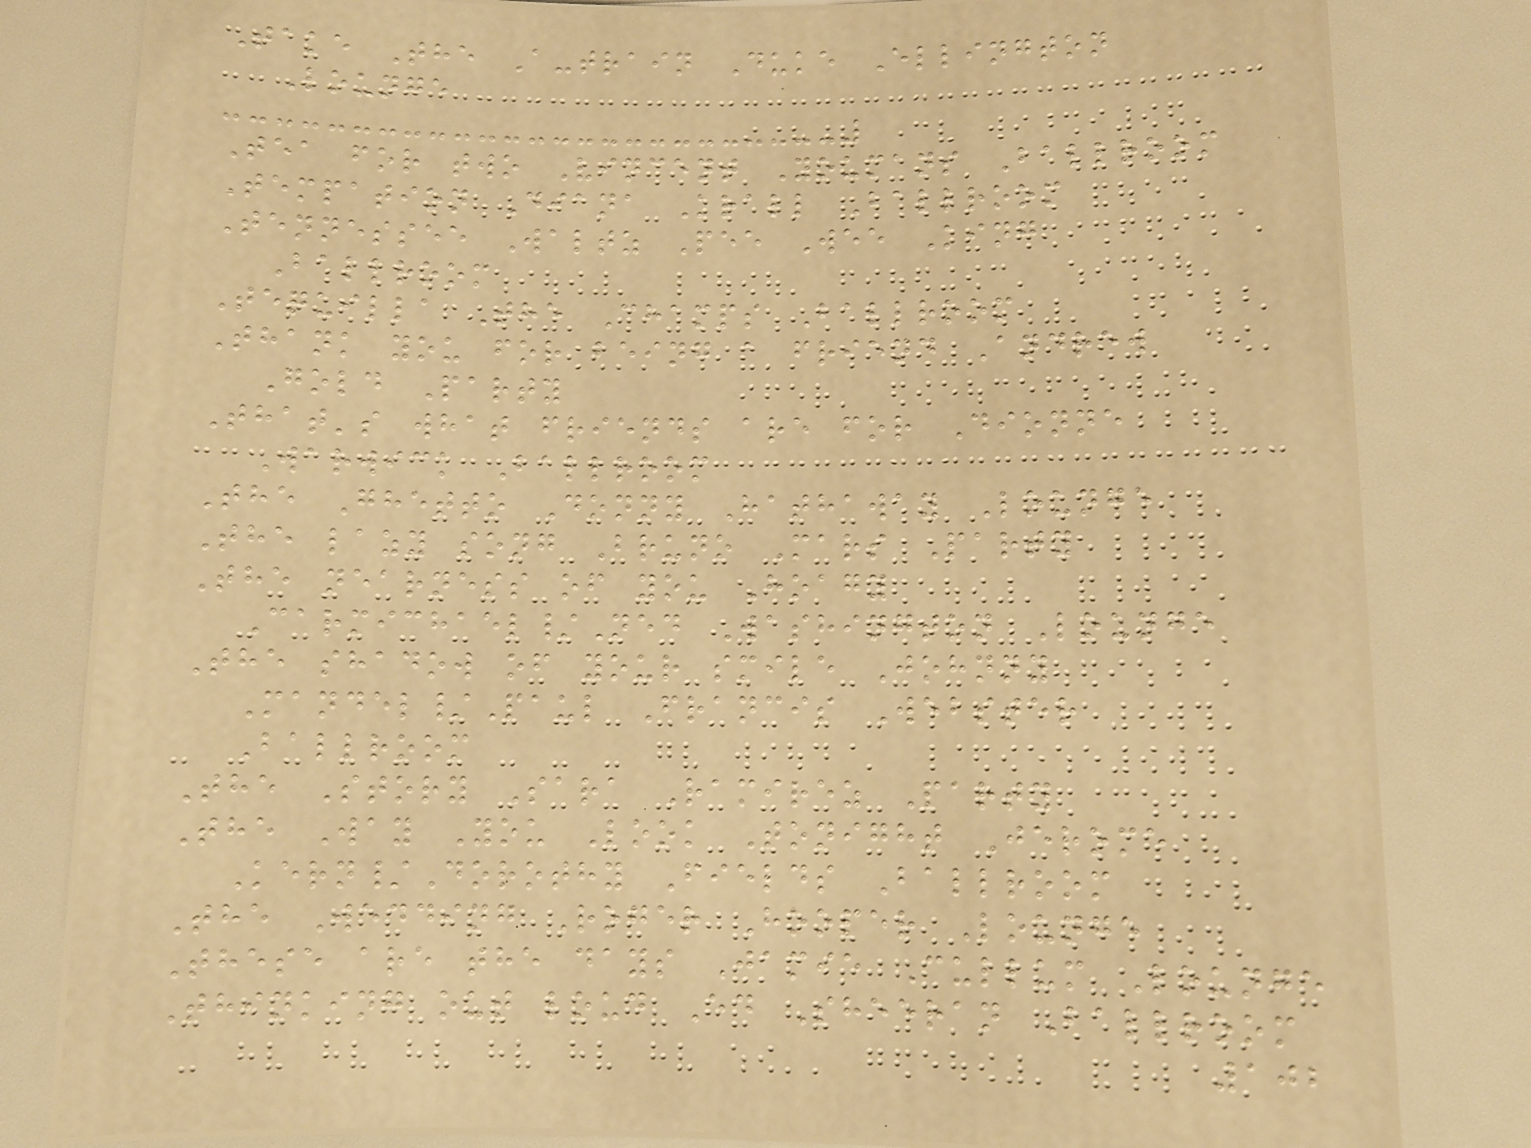Take The A-train Duke Ellington
Lounge
Tea for two Vincent Youmans Ballroom
Tempation Diana Krall Ballroom
Tennessee Waltz Pee Wee King
Ballroom
Tequilla The Champs Ballroom
Thank you for being a friend Andrew
Gold Party
That's what friends are for Dionne
Warwick Ballroom
The Ghetto Donny Hathaway Lounge
The lazy song Bruno Mars Party
The nearness of you Hoagy
Carmichael/Ned Washington Lounge
The shadow of your smile Johnny
Mandel/Paul Francis Webster
Ballroom
The Story Sara Ramirez Party
The Way You Look Tonight Jerome
Kern/Dorothy Fields Ballroom
The Wedding Roger Hooper Lounge
These are the days Jamie Cullum Lounge
Thinking out loud Ed Sheeran Ballroom
102
